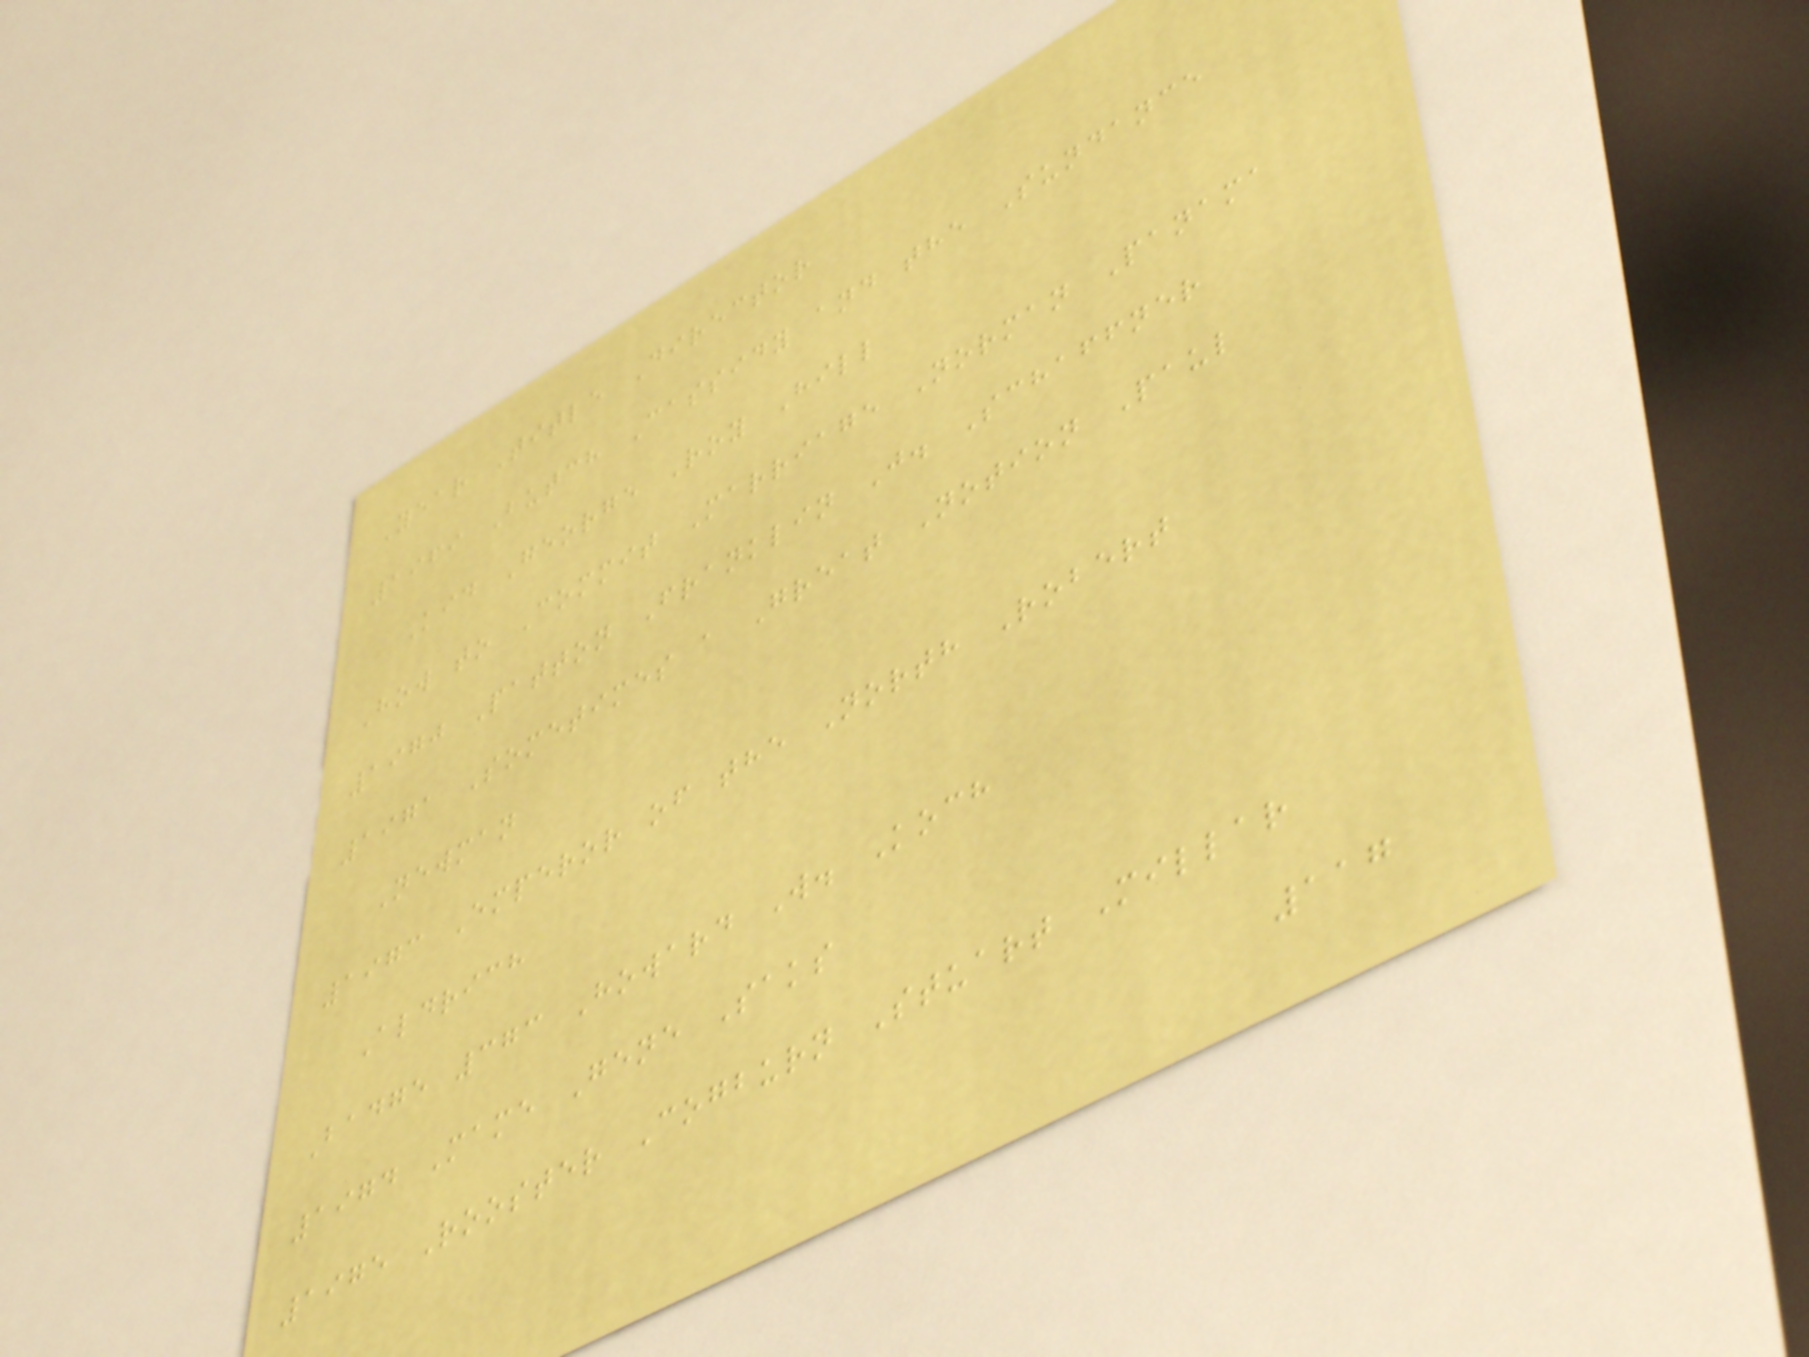Year Title Director
1969 Butch Cassidy and the Sundance
Kid George Roy Hill
How to Commit Marriage Norman Panama
1970 Patton Franklin J. Schaffner
1971 Sometimes a Great Notion Paul
Newman
1973 Emperor of the North Robert
Aldrich
Badge 373 Howard W. Koch
1974 Mame Gene Saks
1975 Rooster Cogburn Stuart Millar
117
